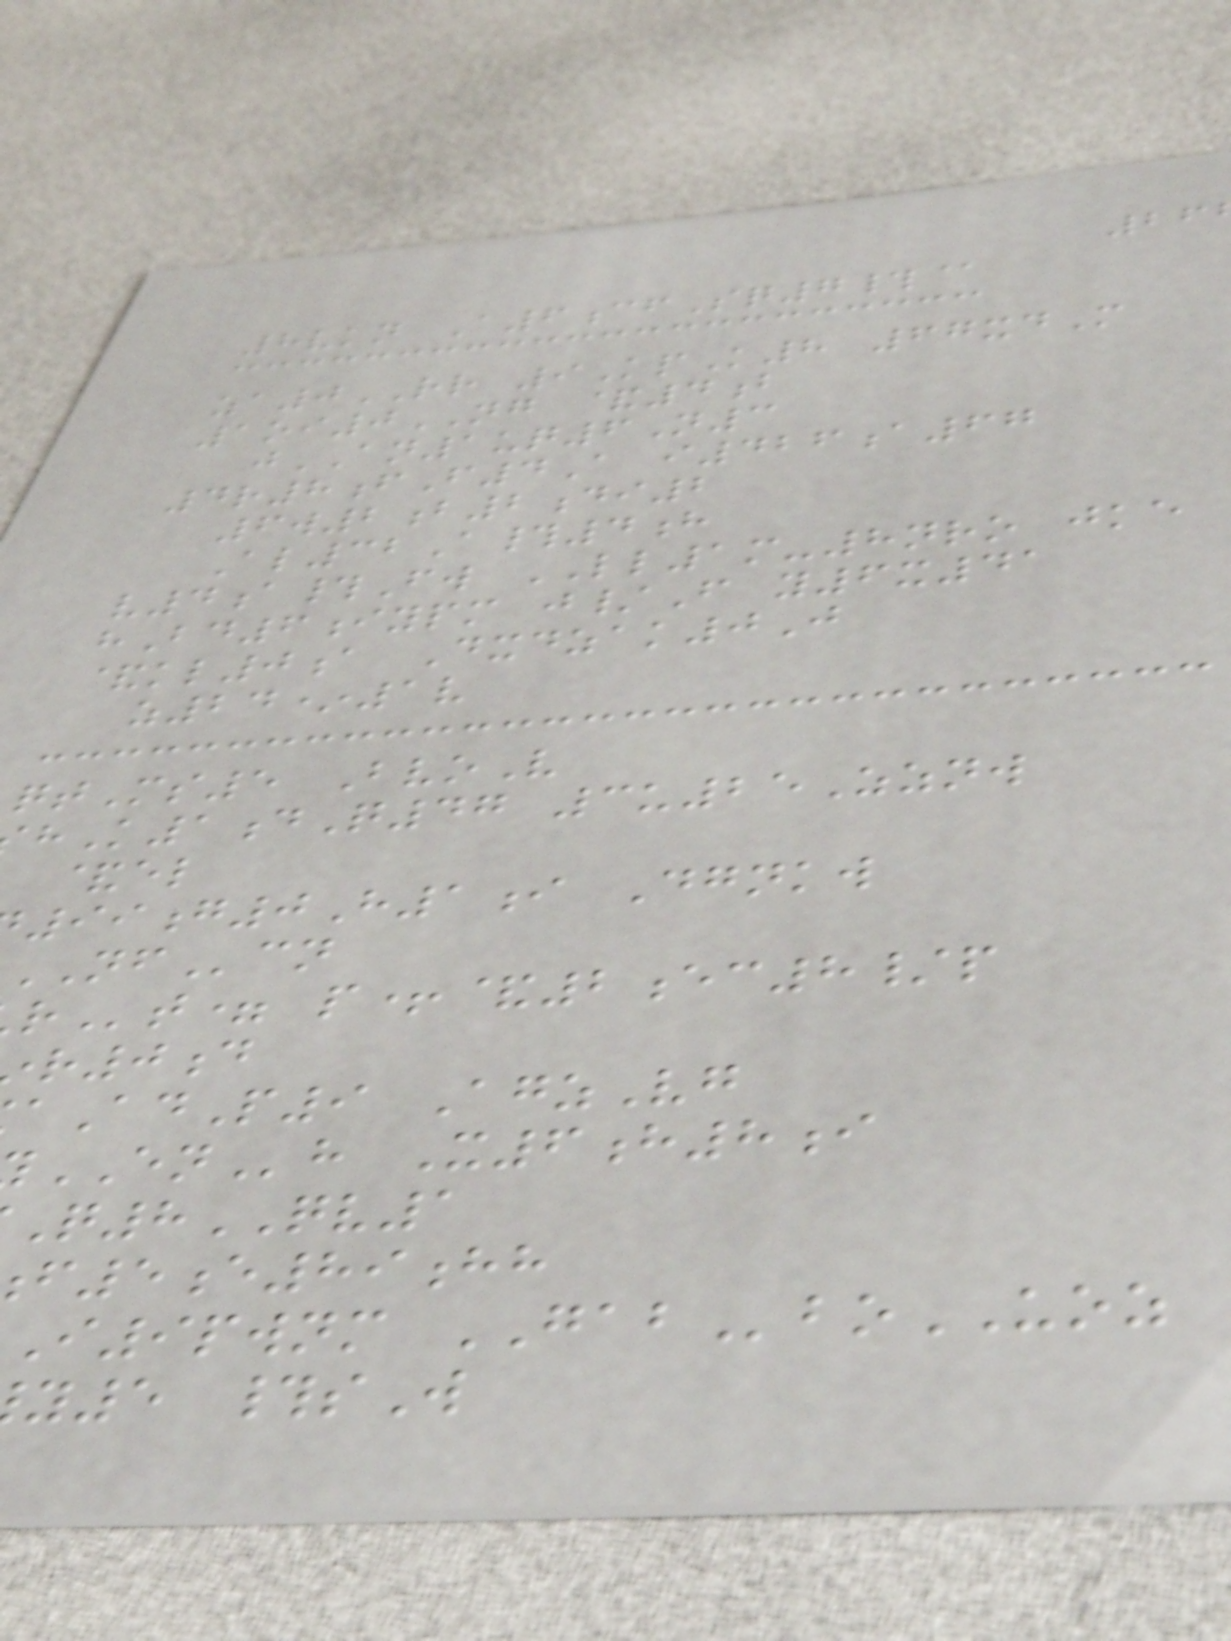8vkn A6cfSq7#@
za0RR 9KpK8 67xdM
1oi0NG &4b
jAN1uq6N3
4r8fF4A i426a67
6w2b2di2
Al32A#4h
v4a#Fw LL1m-8nro jke
hBd6iypm j/F y6x41
&kl0a Dxdzak0J
z24*1v
qtMs5 BvoV
hK1dQ47 3u25Zznw
&el
99g0H1i Dgnkw
NFcn
t= p+&2ec8/p
r0d
aAdP9 AgzVg
ENh X6h8i
Q8QV1
f5e89hh
I9pwnm GABboUOZ
y5 #sW
